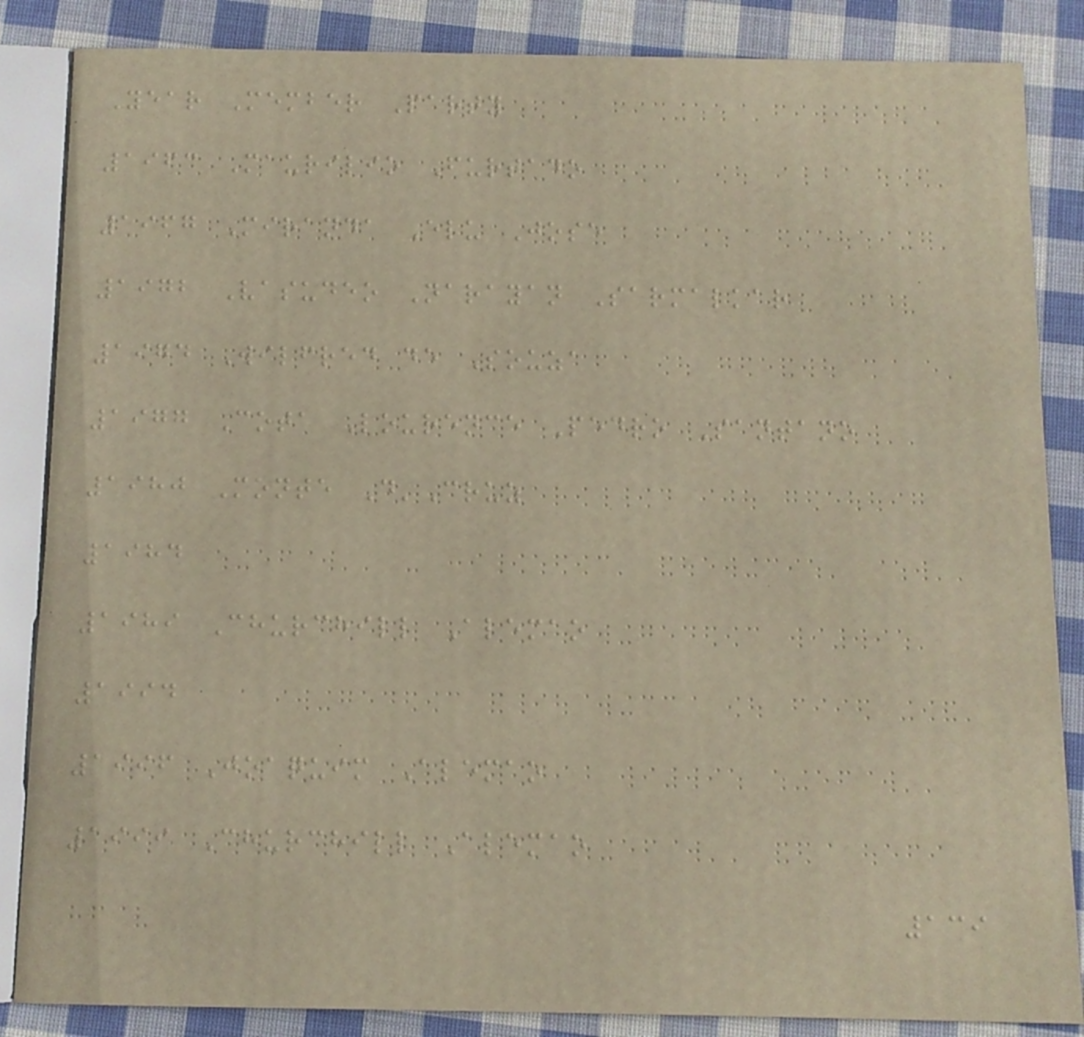Year Member Party
1963 Maurilio Furtado
1967 Miranda Elu Jose
1972 Vasudeo Narayan Sarmalkar
1974 Wilfred de Souza
1977 Cota Lourence Pedro Santano
1980 Monte D'Cruz
1984
1989 Churchill Alemao
1994
1996 Joaquim Alemao
1999 Churchill Alemao
139
